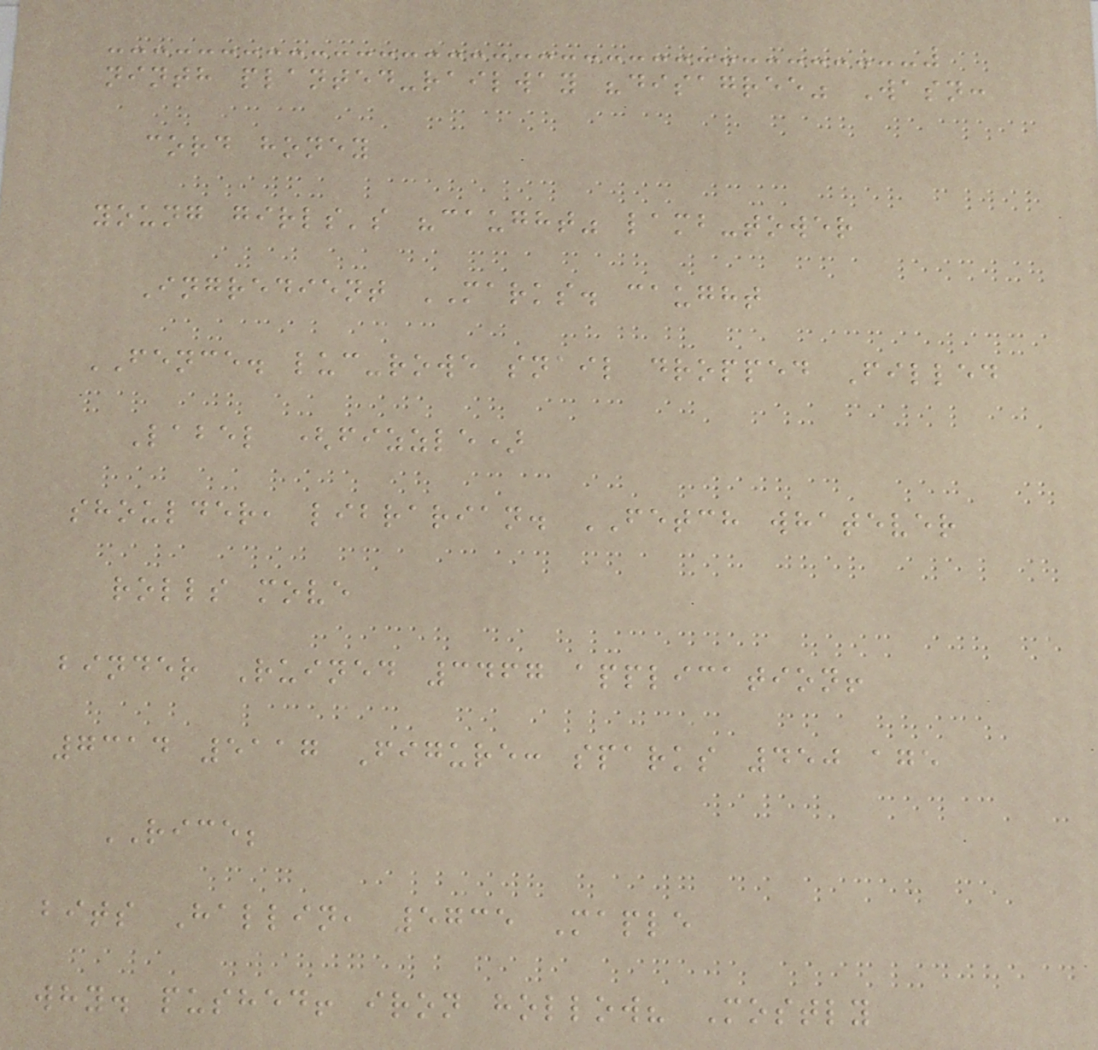ninth planted-railway "disagree" Wasn:
cord honey
young girls's "caught" lamb-tower
Ingredient MARKS. caught
FENCE. luc-rowe snail dropped Filled
Label (fizzle)
shoulder, librarian. FETCH whatever
rolls move
binder Ruined 3467 application!
7314 5117 Figure: sparks 450 age
RICE;
bits Hallin, 5735 Maple
why. pushed! iron hollow? Mostly
